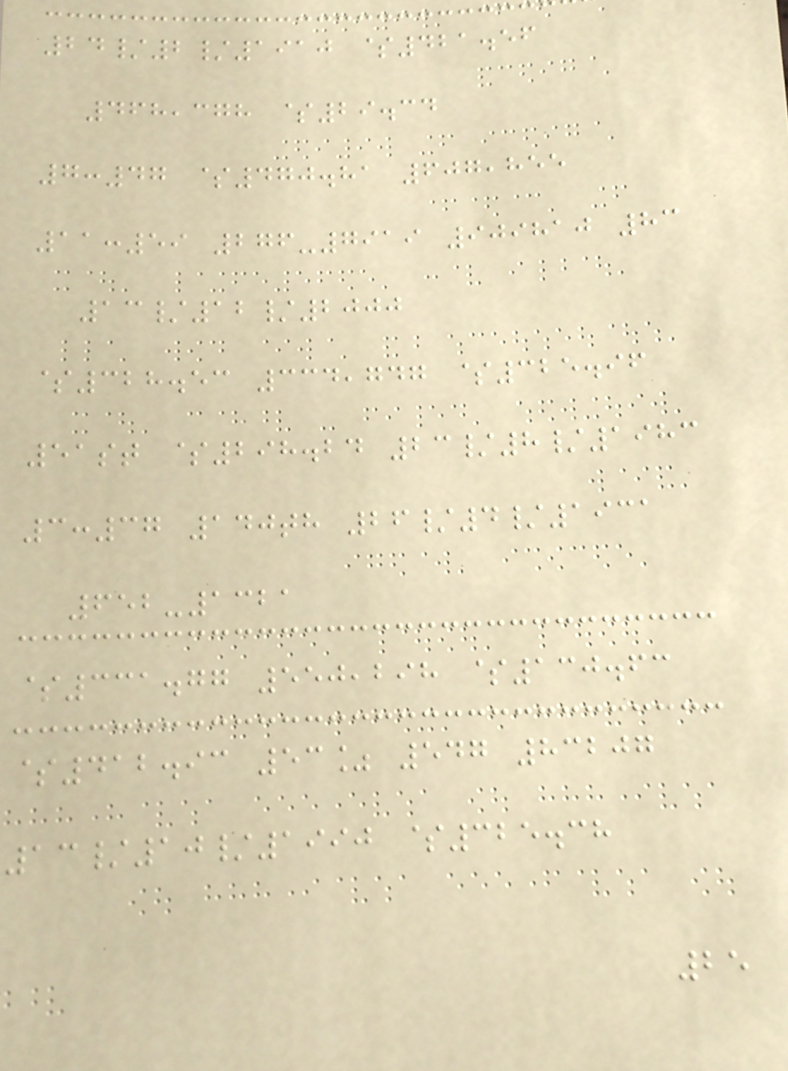24/2/1910 $421.56
468,378 $29.34
7:47 $470.81 607,855
11:59 276-7919 909810 83
13/12/2000
$328.53 334,747 $325.96
51st $298.24 23/8/1983
3:37 140th 26/4/1931
652-1321
$331.77 550,298 $130.63
$412.93 53% 547 83207
13/10/1990 $325.38
25
